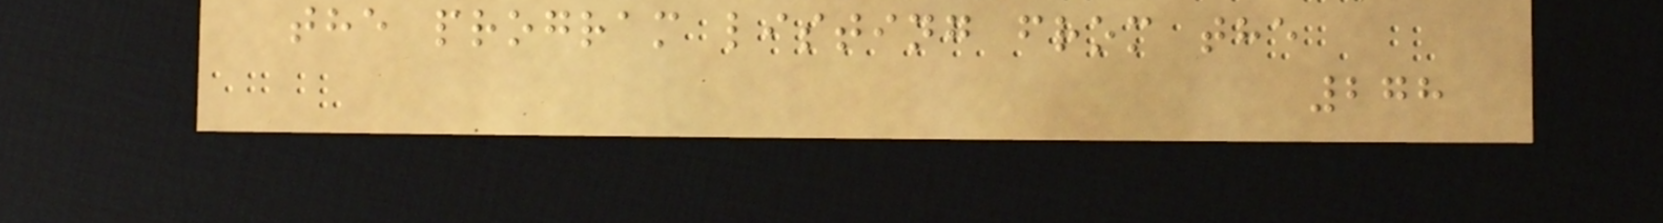the program listing from the
278
